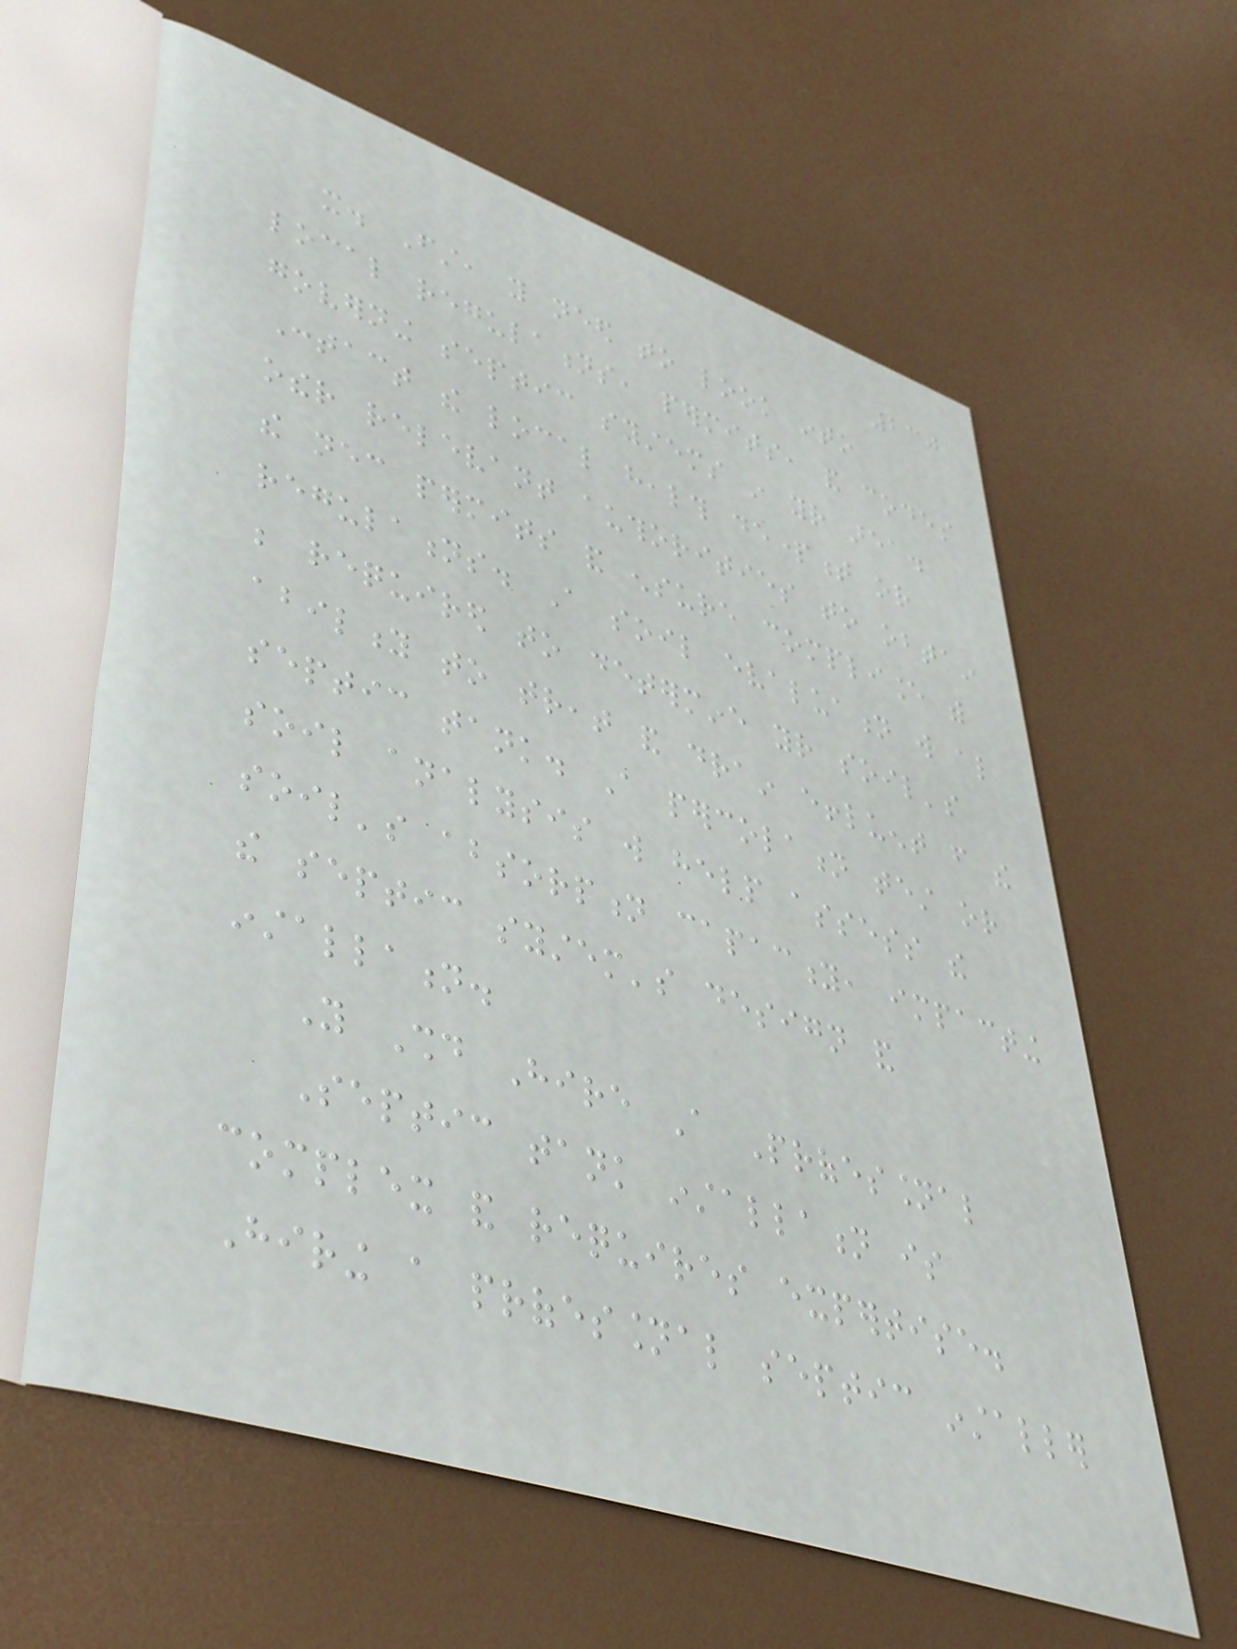230
it. First, you need to look into
local regulations, permits, and codes
governing septic systems in your area.
Contact the local health department or
other relevant authorities to obtain
the necessary permits and ensure compliance with
regulations. A soil evaluation will also
be required to determine your soil's
ability to treat and drain effluent from the
septic tank. A percolation test or
soil analysis will help assess the
soil's absorption capacity, impacting
the septic system's design and
installation.
You Should Hire A Professional
Septic tank installation is
complex and requires expertise.
Hiring a professional septic installer
